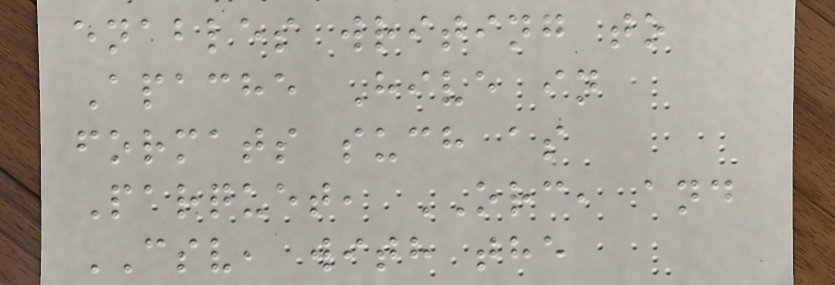enables writing to
Apache Hive in
formats such as
Parquet, ORC, and
CSV, with the
